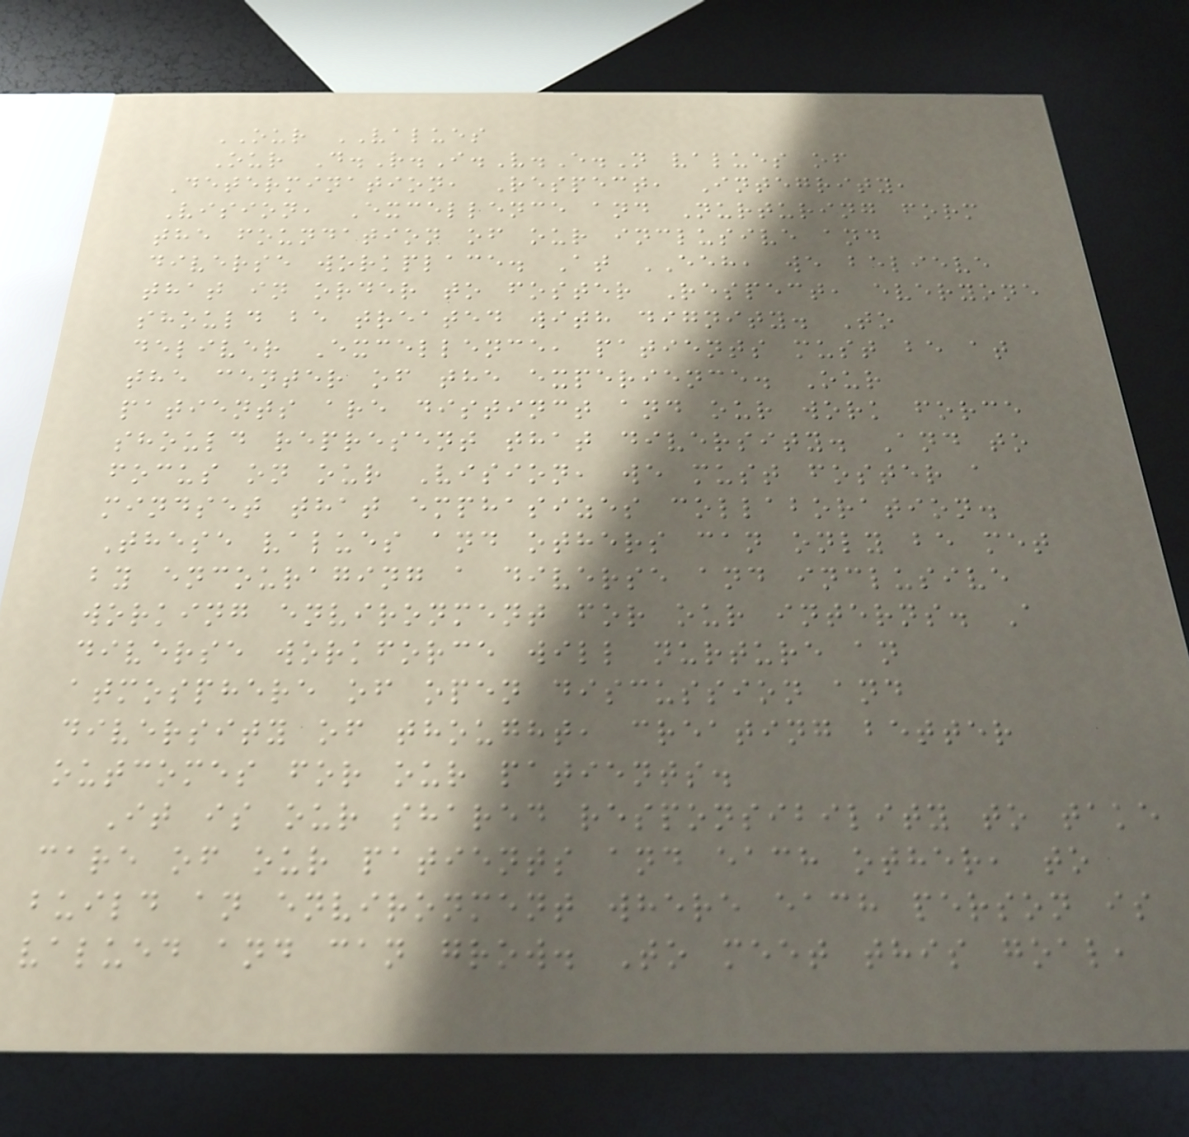OUR VALUES
Our D.R.I.V.E.N values of
Determination, Respect, Integrity,
Vision, Excellence and Nurturing form
the foundation of our inclusive and
diverse workplace. At EEH, we believe
that in order to foster Respect, everyone
should be treated with dignity. To
deliver Excellence, patients must be at
the center of the experience. Our
patients are distinct and our work force
should represent that diversity. And to
focus on our Vision, we must foster a
mindset that emphasizes collaboration.
These values and others can only be met
by encouraging a diverse and inclusive
working environment for our interns. A
diverse workforce will nurture an
atmosphere of open discussion and
diversity of thought, creating better
outcomes for our patients.
It is our shared responsibility to take
care of our patients and each other, to
build an environment where each person is
valued and can grow. To meet this goal,
